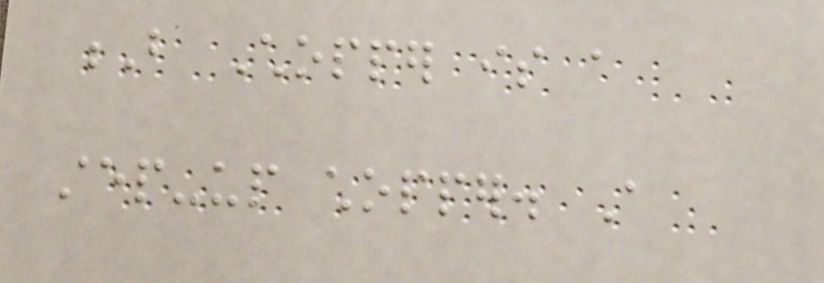B Chopper is a
step-up chopper. A
